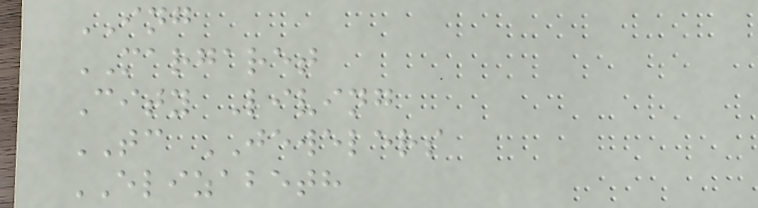ING
MARGARET
City Living
TC JEWELERS
ELIZABETH
